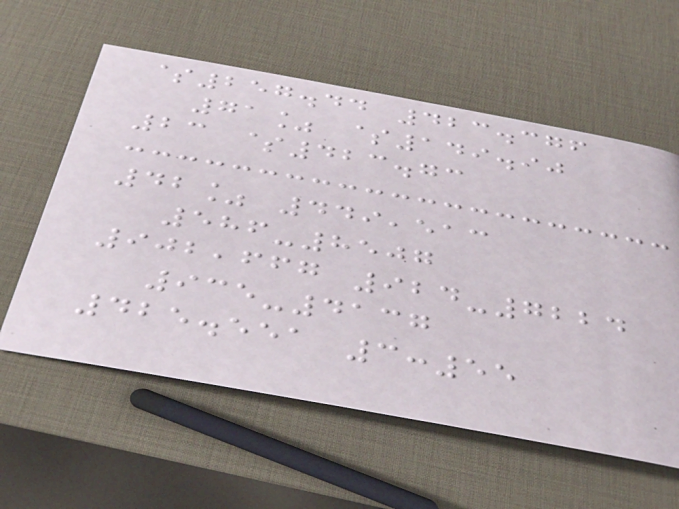$257.44 423.376
71% $149.90
23 $423.73
42% 449,513
586-8507
902,667 924-7224
935-4137
425.551 3:55
